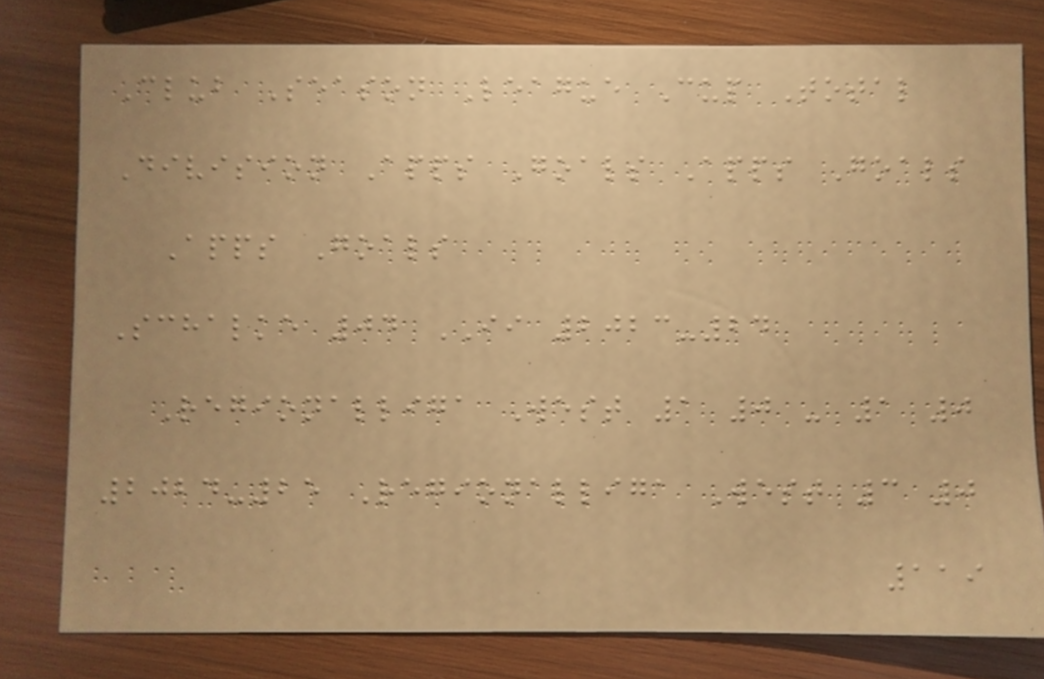Club Season League Cup Total
Division Apps Goals Apps Goals
Apps Goals
Schalke 04 II 2023-24
Regionalliga West 1 0 - 1 0
2024-25 Regionalliga West 3 0
119
